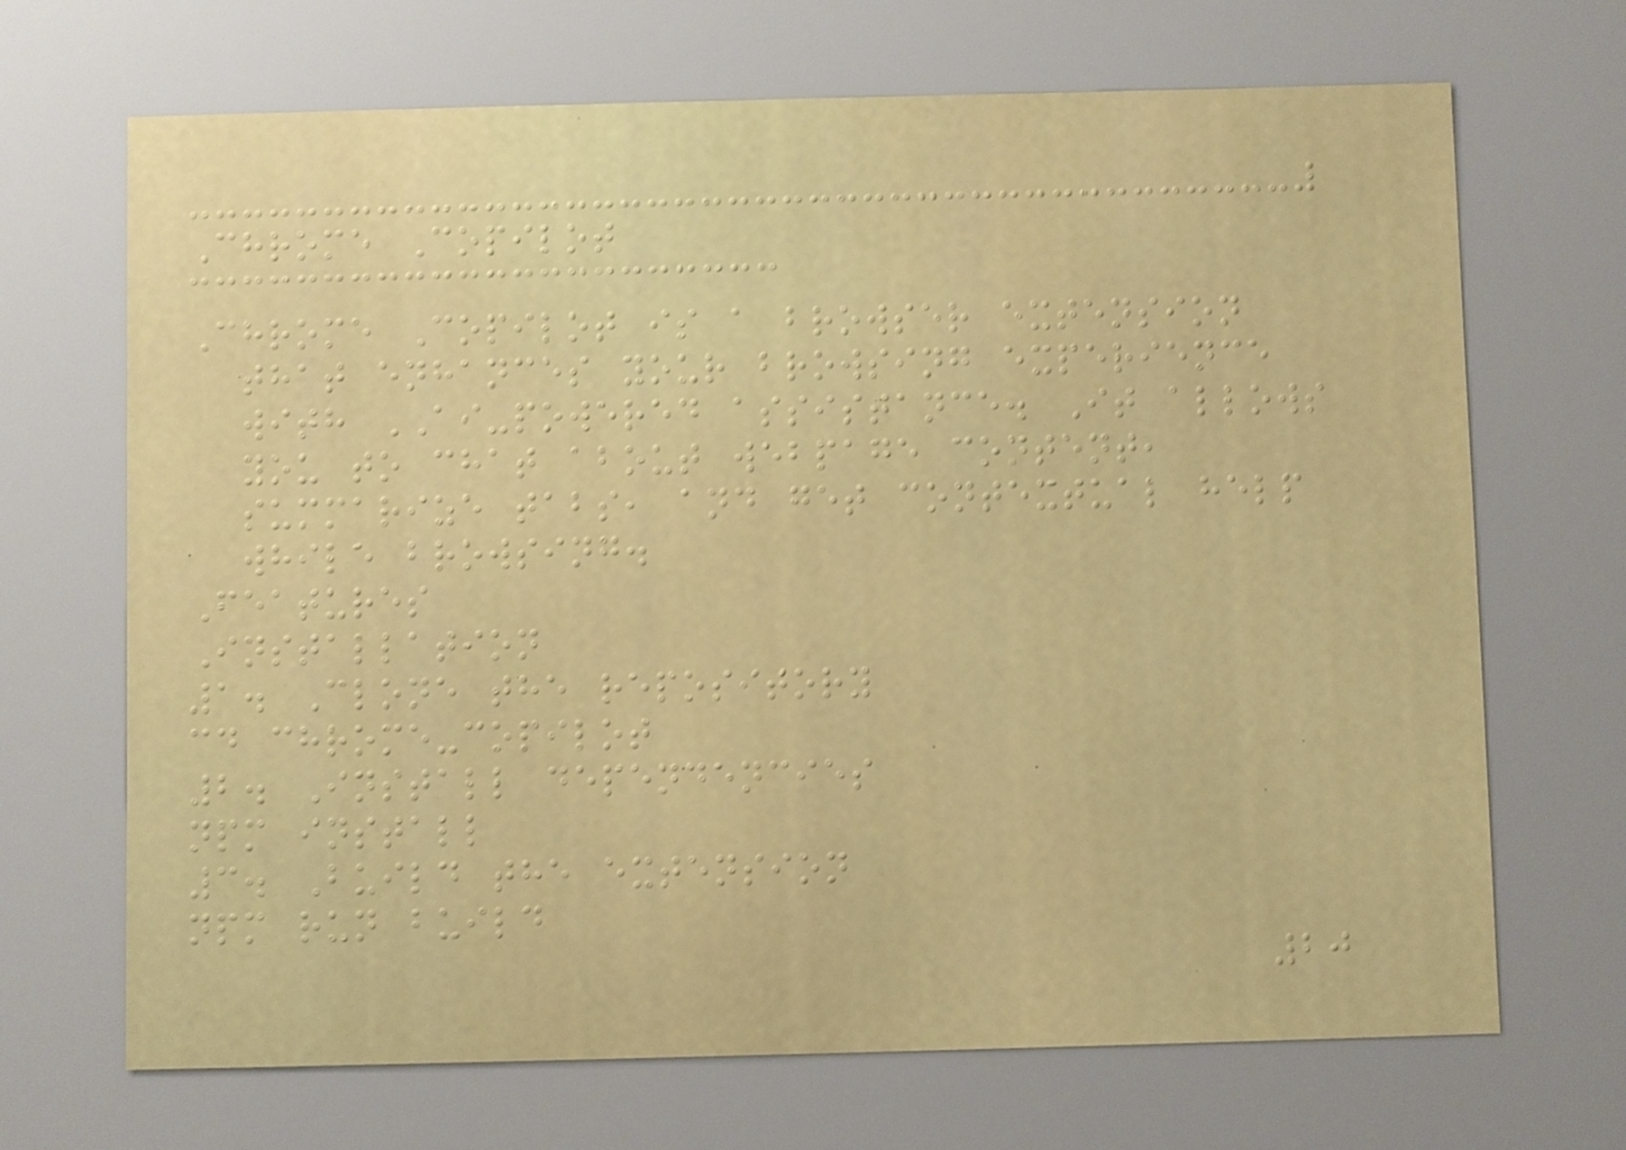Chrome Copilot
Chrome Copilot is a browser extension
that enhances your browsing experience
with AI-powered assistance. It allows
you to chat about webpage content,
summarize tabs, and get contextual help
while browsing.
Features
Installation
1. Clone the repository
cd chrome-copilot
2. Install dependencies
npm install
3. Build the extension
npm run build
20
